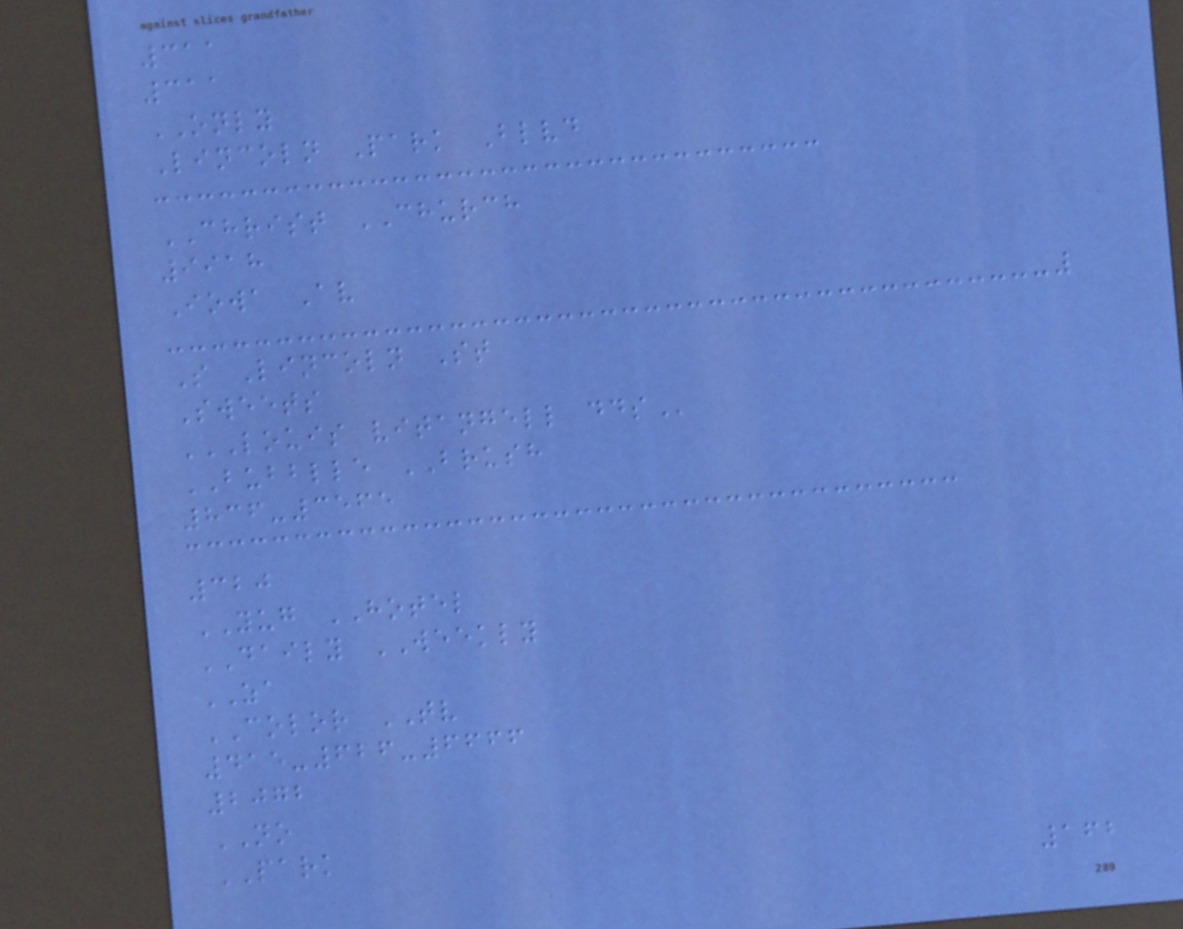311
311
ONLY
Lincoln Park Blvd
CHRIST CHURCH
9918
Iowa Av
S Lincoln St
Sweets
LOUIS VITANGELL DDS
BUBBLLE BRUSH
836-3565
320
YUG HOTEL
DAILY WEEKLY
ZA
COLOR TV
415-626-6666
2072
NO
PARK
162
